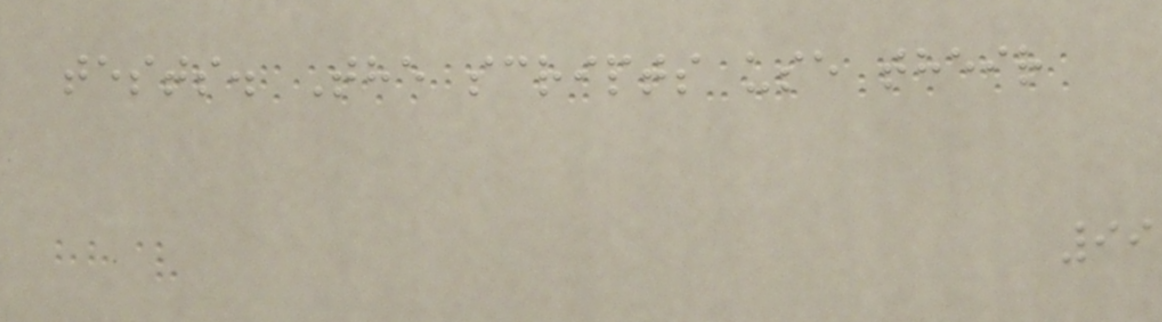tests. The scripts use their
99
